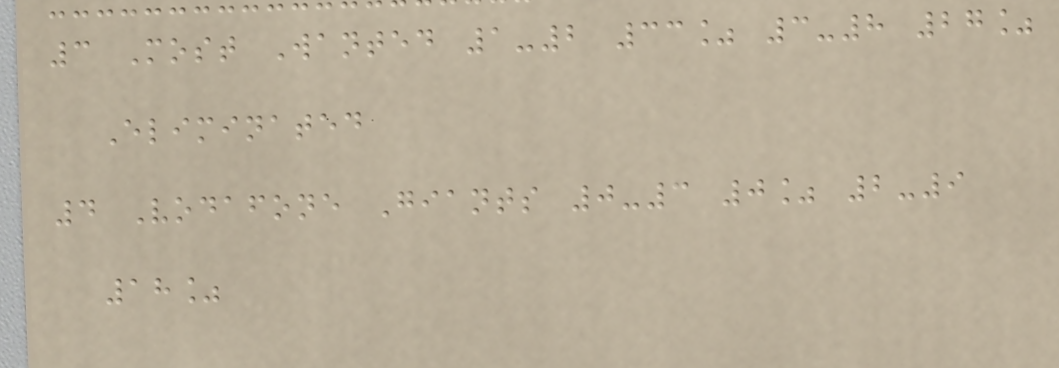3 Most Wanted 1-2 33% 3-8 27%
Eliminated
4 Vodafone Giants 0-3 0% 2-9
18%
